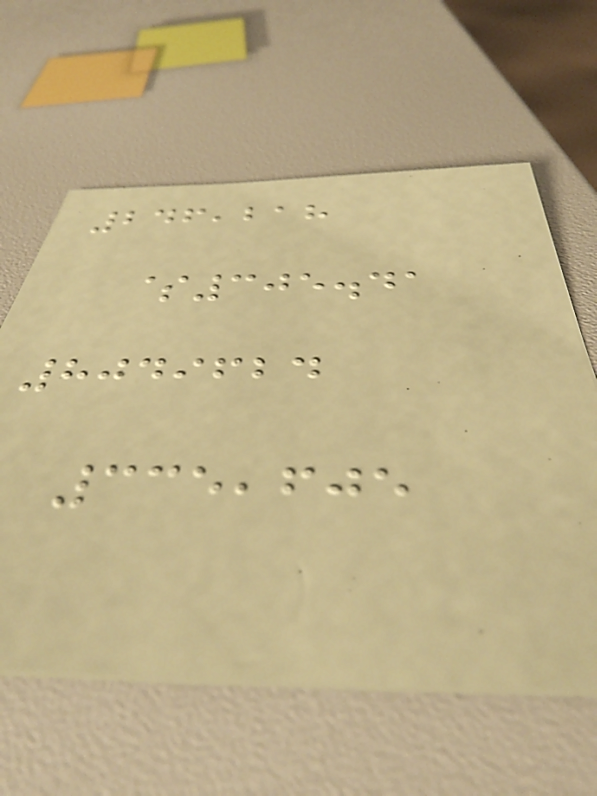246,218
$305.41
8049624
335,605
